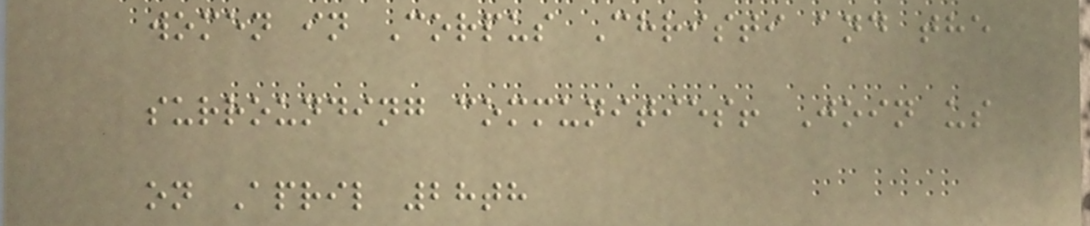women in Corpus Christi and the
surrounding communities! Join us
on April 28th
